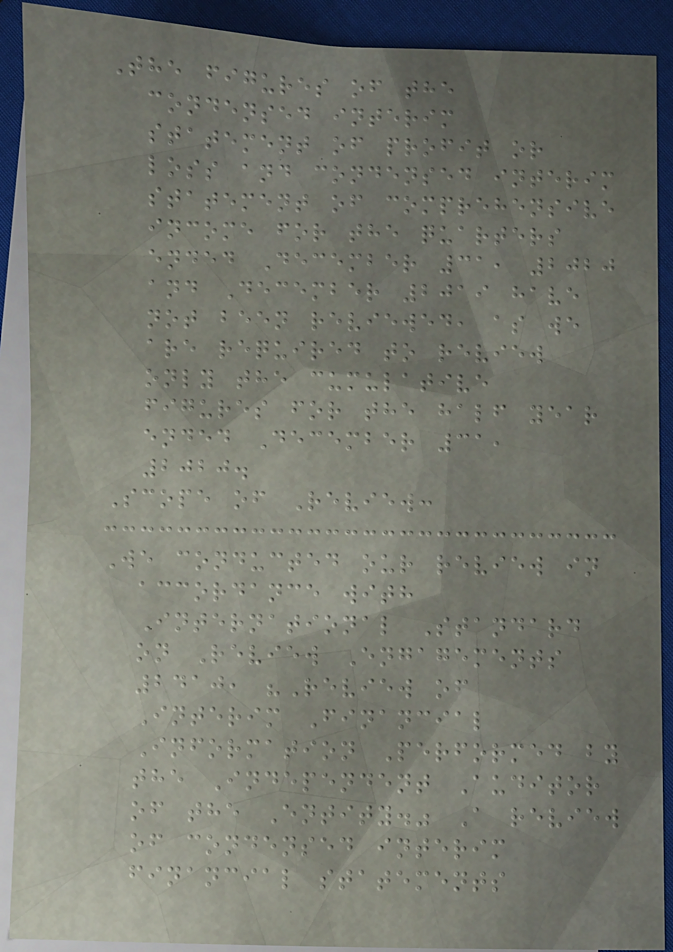The figures of the
condensed interim
statement of profit or
loss and condensed interim
statement of comprehensive
income for the quarters
ended December 31, 2020
and December 2019 have
not been reviewed, as we
are required to review
only the cumulative
figures for the half year
ended December 31,
2020.
Scope of Review:
We conducted our review in
accordance with
International Standard
on Review Engagements
2410, "Review of
Interim Financial
Information Performed by
the Independent Auditor
of the Entity." A review
of condensed interim
financial statements
